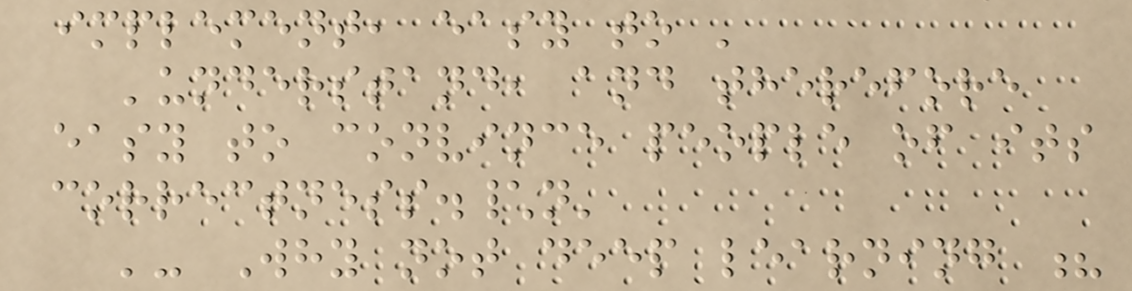implement, easy to '
'understand, and therefore
easy to convince people of its
correctness.\n'
'- Why not deep learning ?
